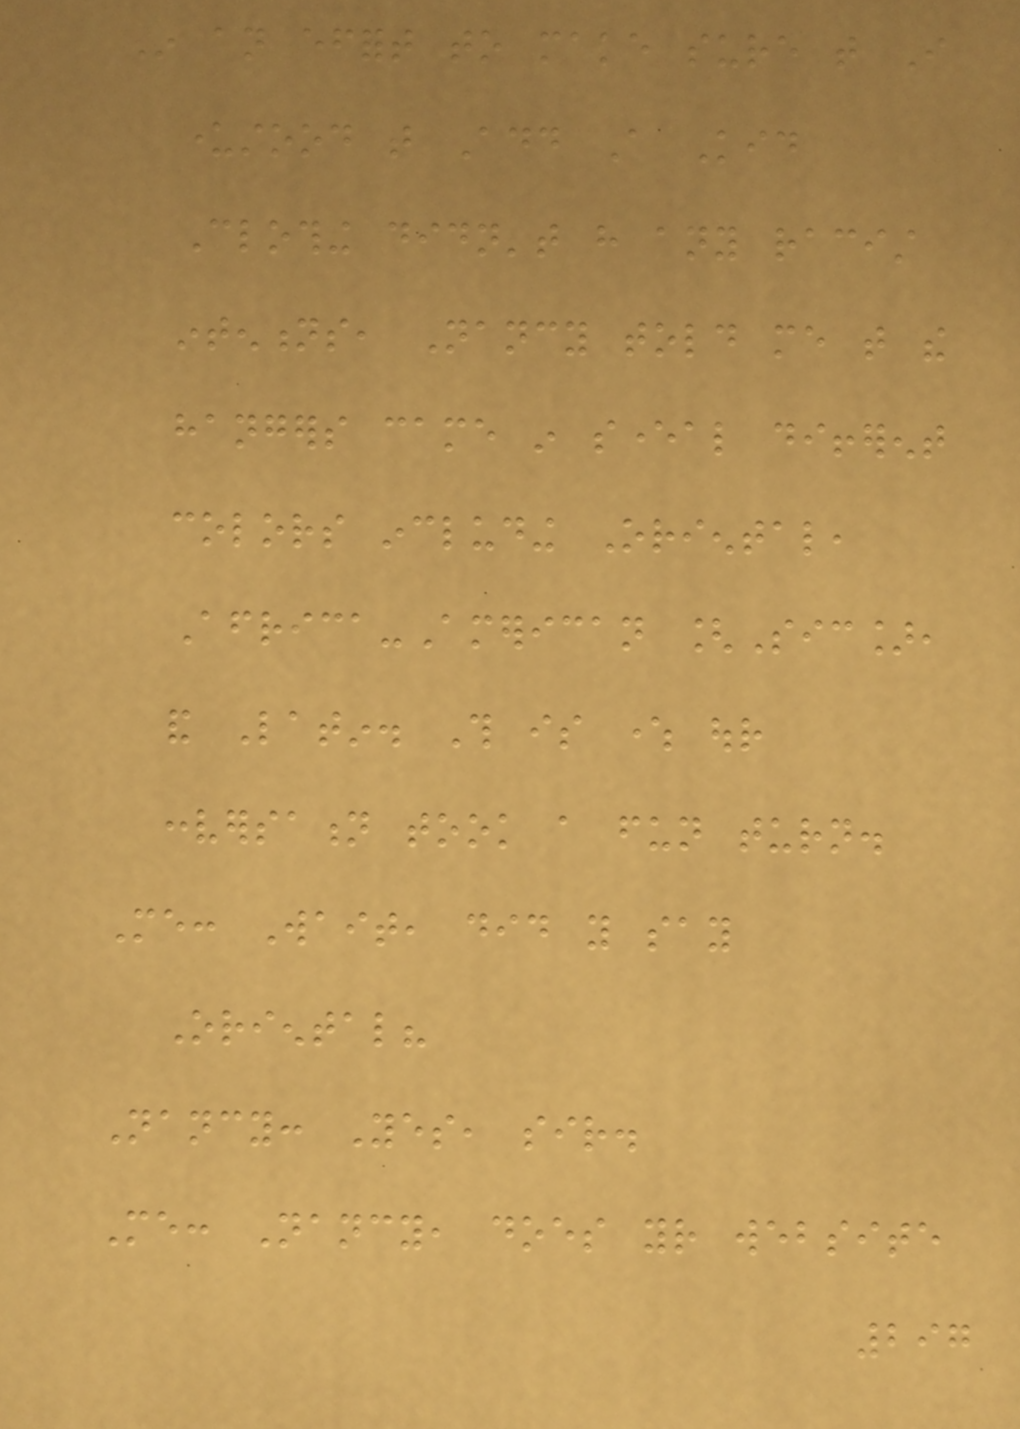In an effort to make sure that I
understood that Add A Kid
Clothing didn't have any racist
intentions, Nancy told me that the
hangers came in several different
colors including Oriental,
Africa-American [Sic],
and Latin. This is where our
conversation took a fun turn.
Me: Wait, did you say
Oriental?
Nancy: Yes, sir.
Me: Nancy, does your website
297
